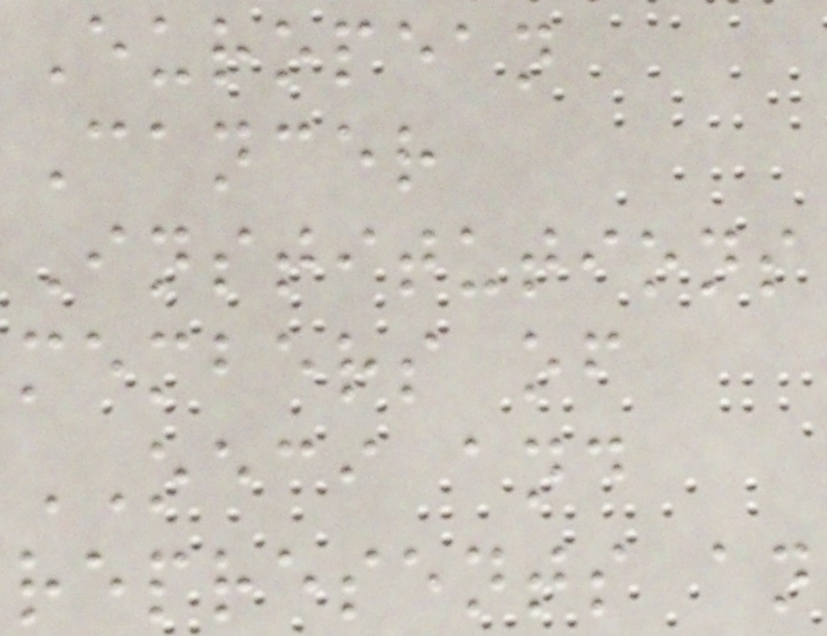European
Cancer
Institutions
members of
OECI and
represents an
